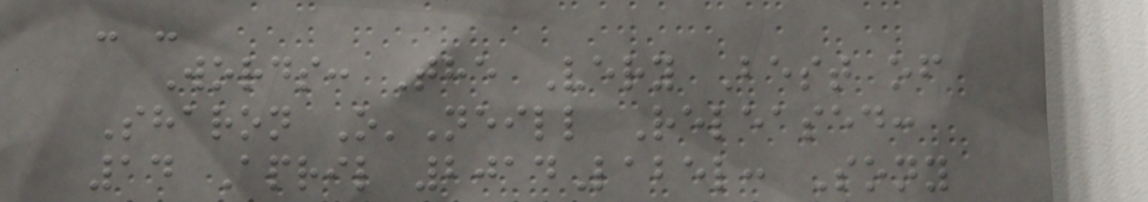- -
Words: The Very Best of
Sharon O'Neill Released:
14 April 2014Label: Sony
